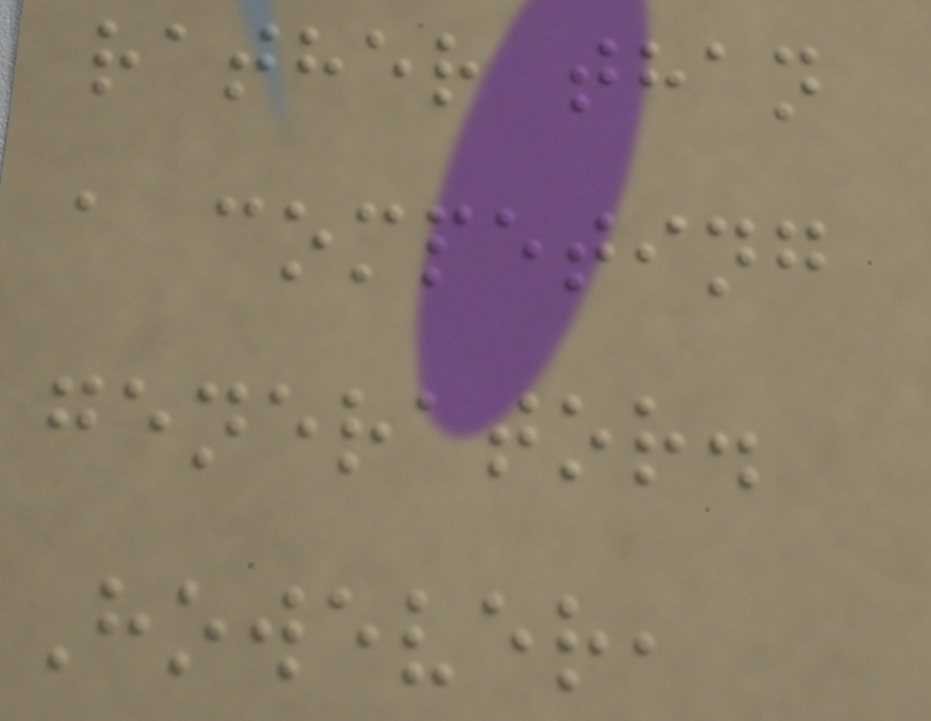rather than
a competing
generator.
However,
